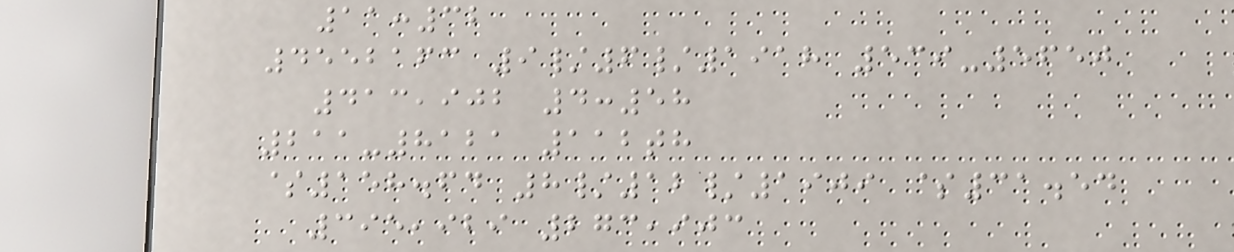11:32
4552163 9/6/1918 539-5650
413,902 4:58
211-8121 112th
$158.64 8/12/1909 $31.54
395,929 273,903
